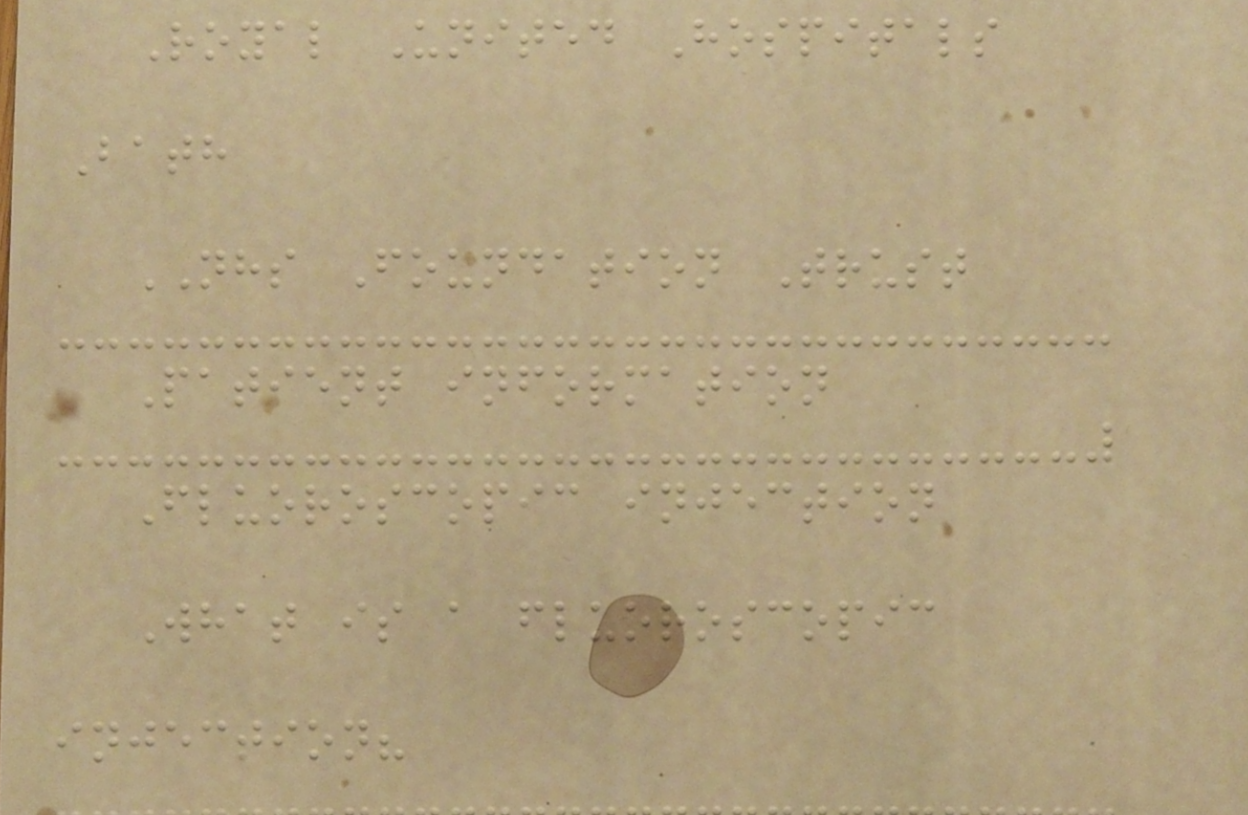Royal United Hospitals
Bath
NHS Foundation Trust
Patient information
Fluoroscopic injection
What is a fluoroscopic
injection?
